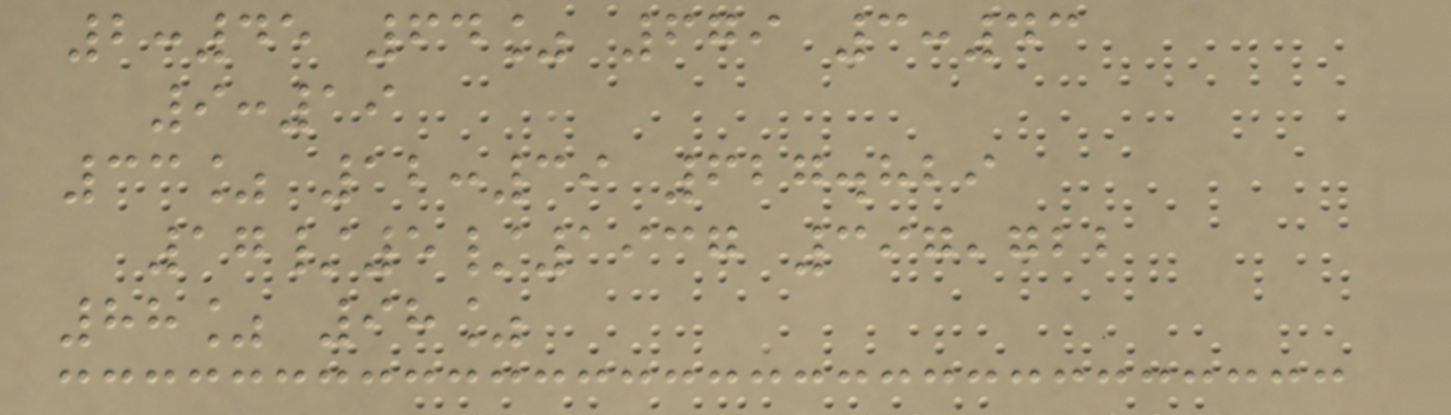2:45 64% 679 3:43
9:19
33% 12:39 627.829
17/5/1937 397,722
88% 98%
